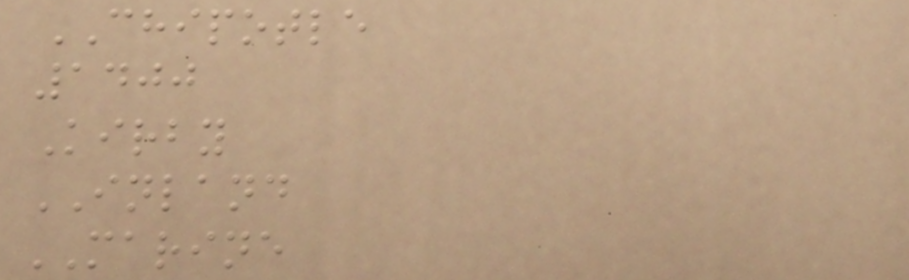CHIPOTLE
1400
Kirby
INLAND
MARINE
